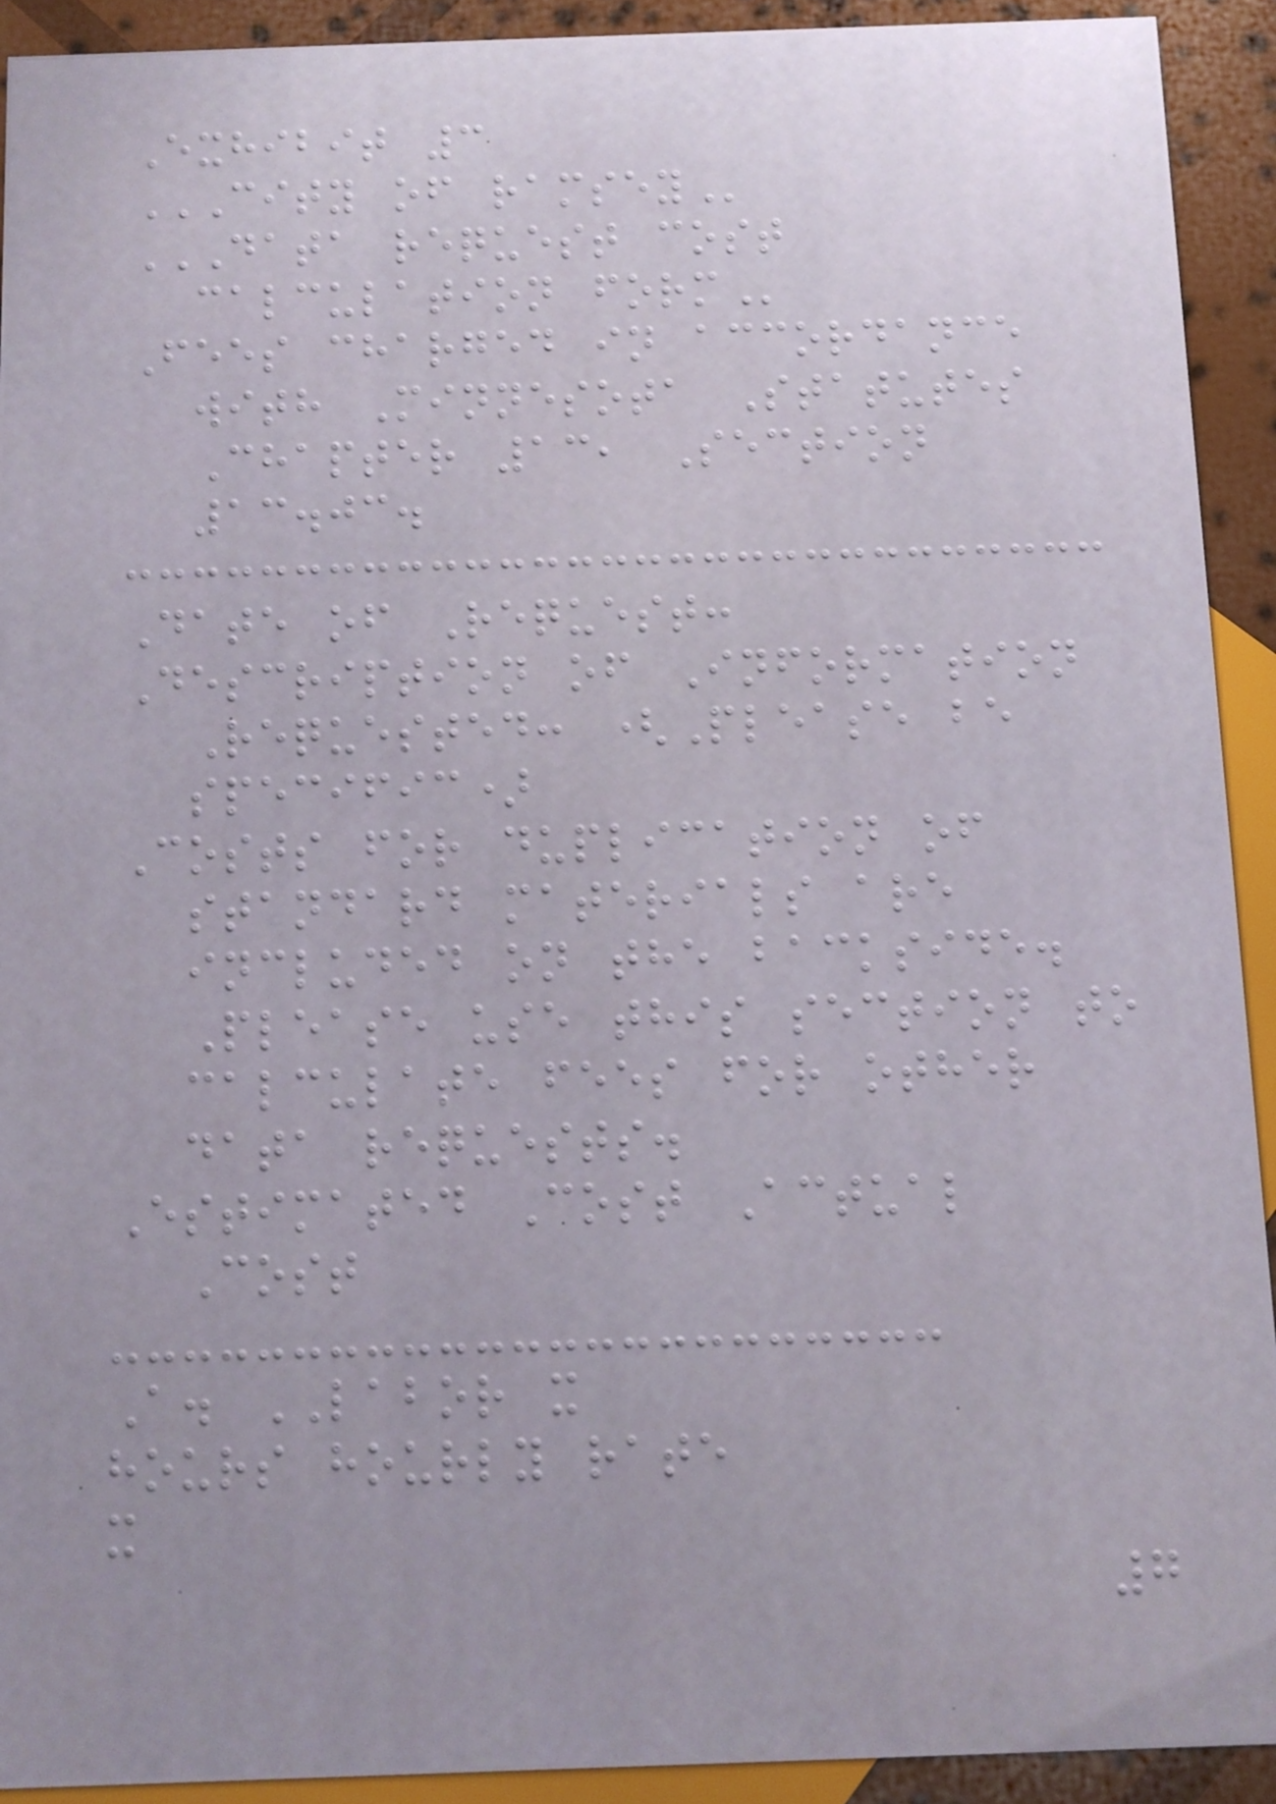Exhibit 3
CITY OF RAMSEY
DATA REQUEST COST
CALCULATION FORM
Fees charged in accordance
with Minnesota Statutes
Chapter 13, Section
13.03.
Date of Request:
Description of Information
Requested: (Please be
specific)
Costs for duplication of
standard materials are
included on the backside.
Please use this section to
calculate fees for other
data requests.
Estimated Cost Actual
Cost
A. LABOR x
hours hourly rate
x
7
